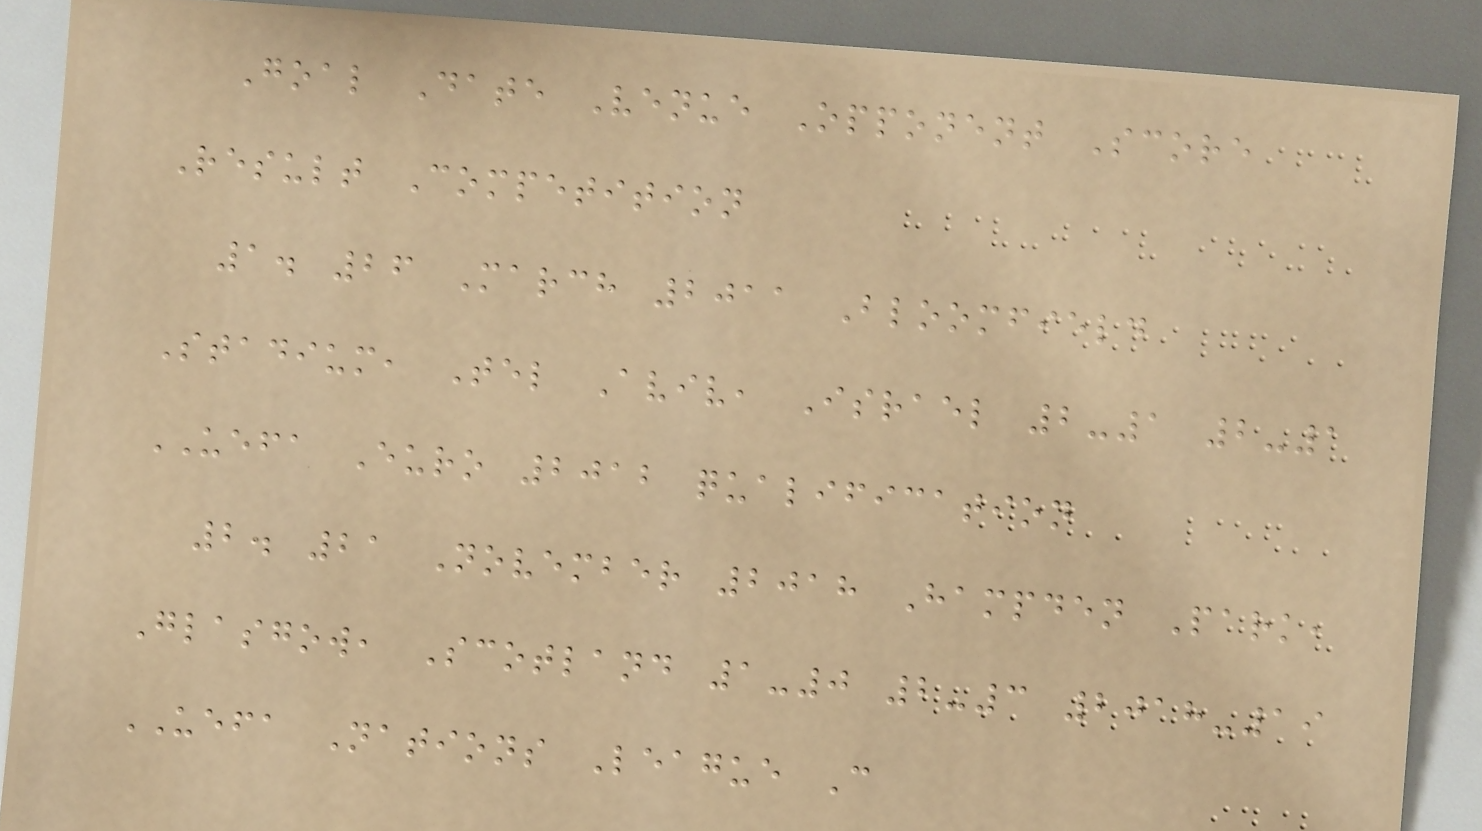Goal Date Venue Opponent Score
Result Competition
1. 26 March 2011 Bloomfield
Stadium, Tel Aviv, Israel 2-1 2-1
UEFA Euro 2012 qualification
2. 21 November 2018 Hampden Park,
Glasgow, Scotland 1-0 2-3 2018-19
UEFA Nations League C
